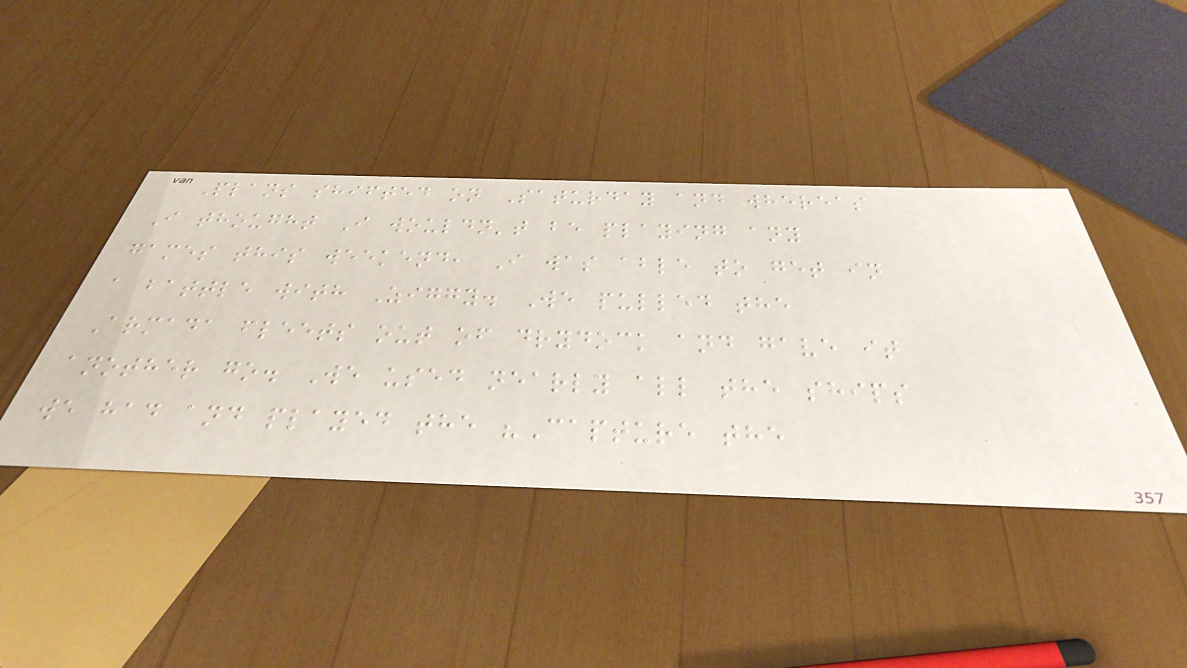Plans shifted on Saturday and whereas
I thought I wouldn't be playing any
games this weekend, I was able to get in
a battle with Ziggy. We pulled the
Armada fleets out of drydock and gave it
another go. We used nearly all the ships
we had and played the "Capture the
